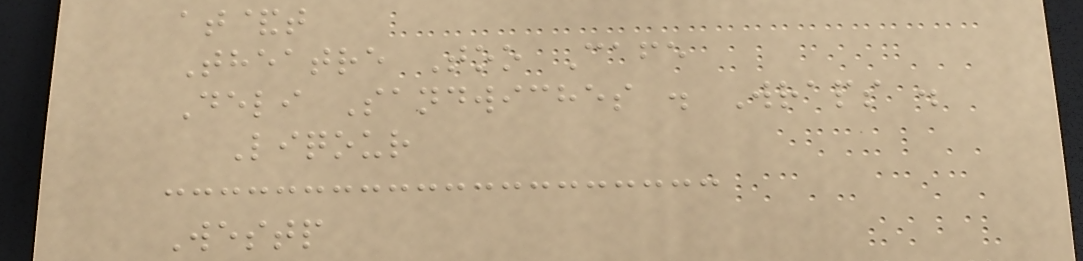at&t
Theatre Too Cafe
Deli Sandwiches . Wraps .
Liqour
Westp
